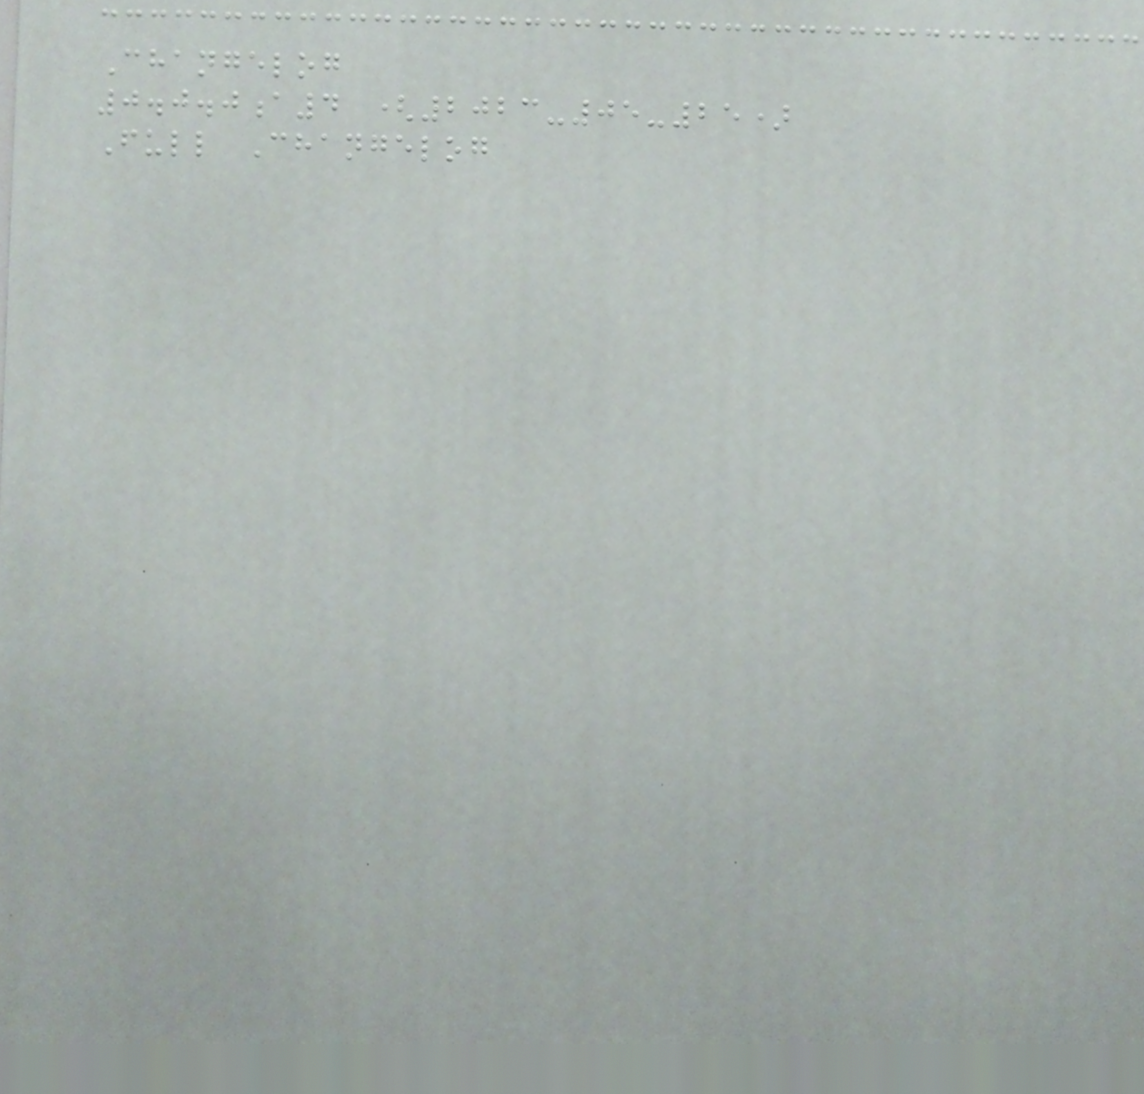Changelog
0.0.0a4 (2023-05-25)
Full Changelog
